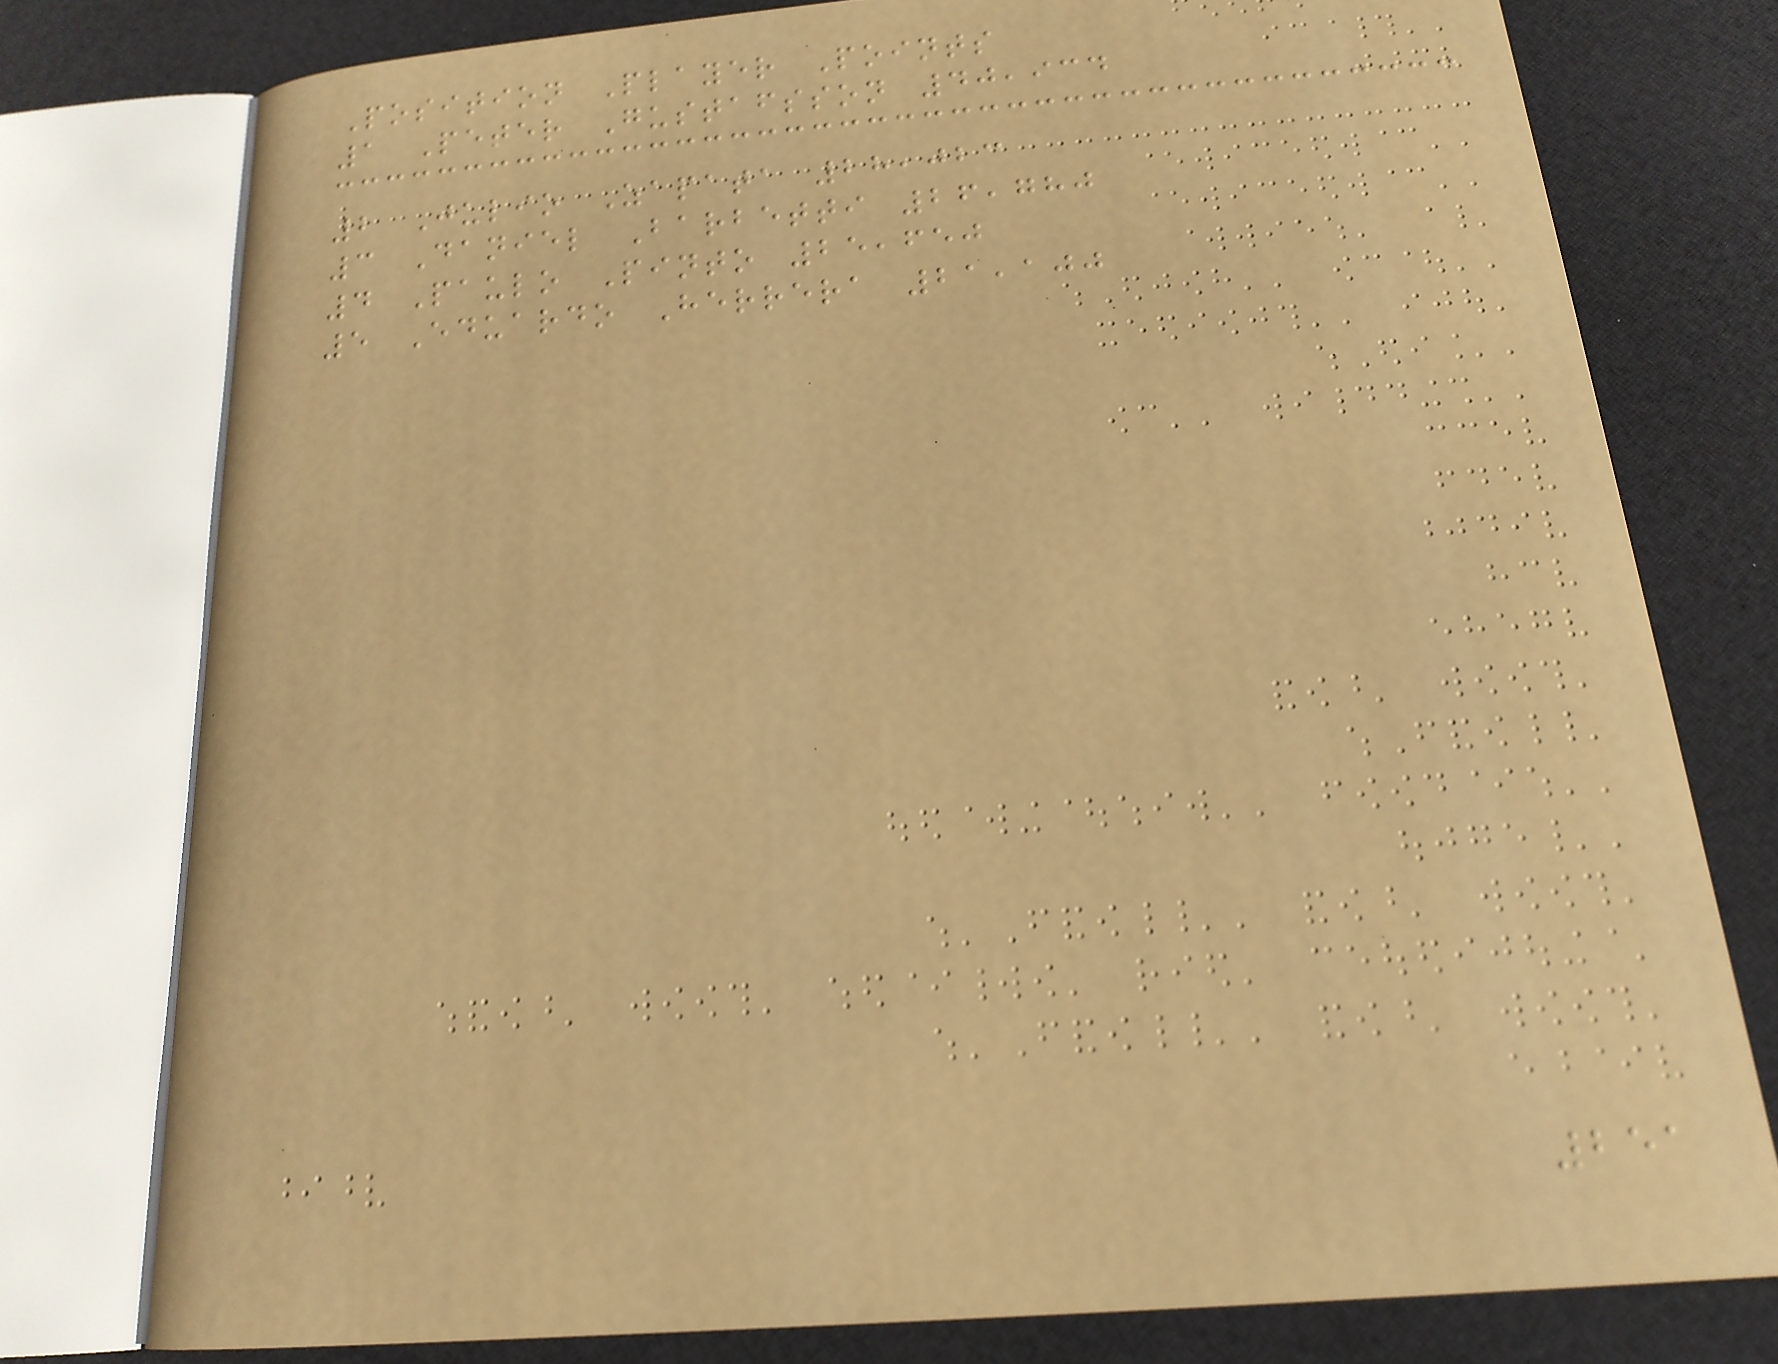Position Player Points
1 Peter Gustafsson 40,934
2 Julio Zapata 28,023
3 Daniel Barbetti 26,780
4 Paulo Pinto 25,650
5 Eduardo Herrera 21,100
251
